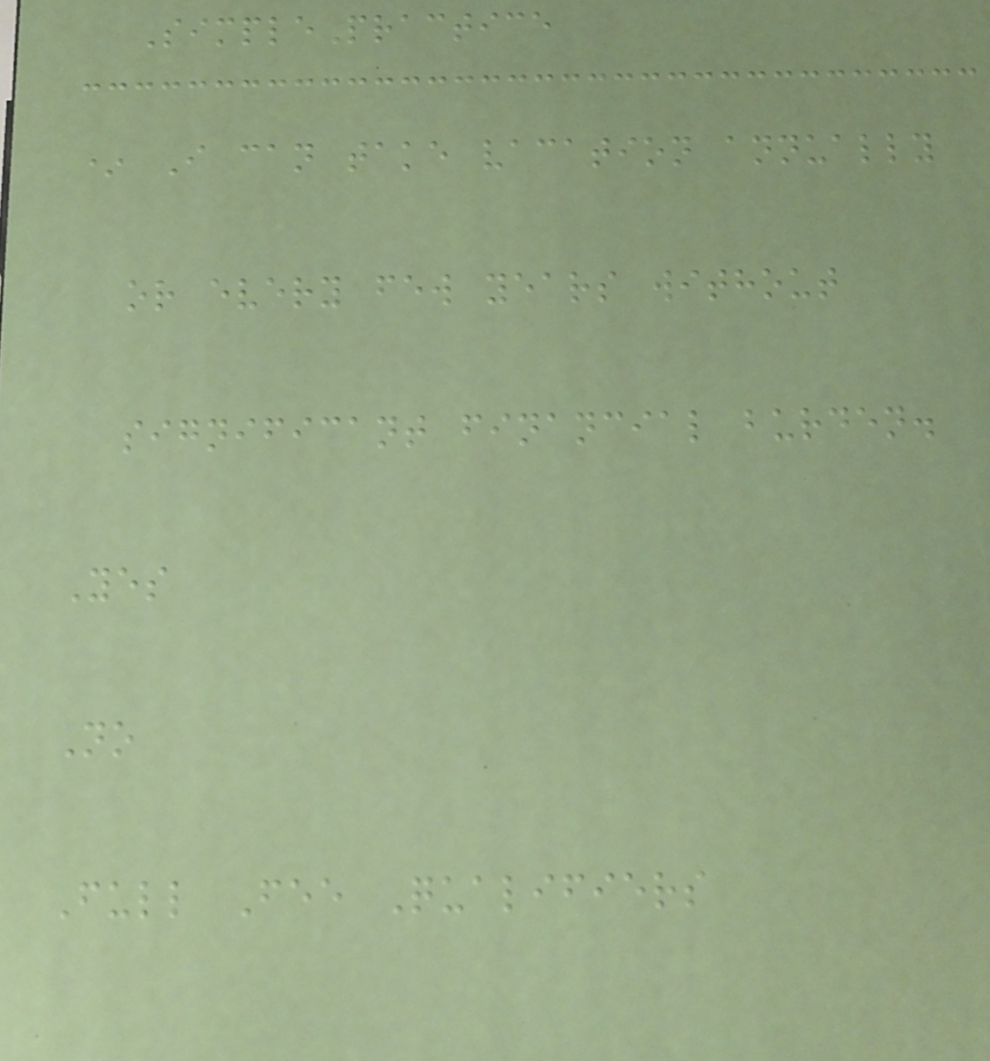SimplePractice
* I can take vacation annually
or every few years without
significant financial burden.
Yes
No
Full Fee Qualifiers
